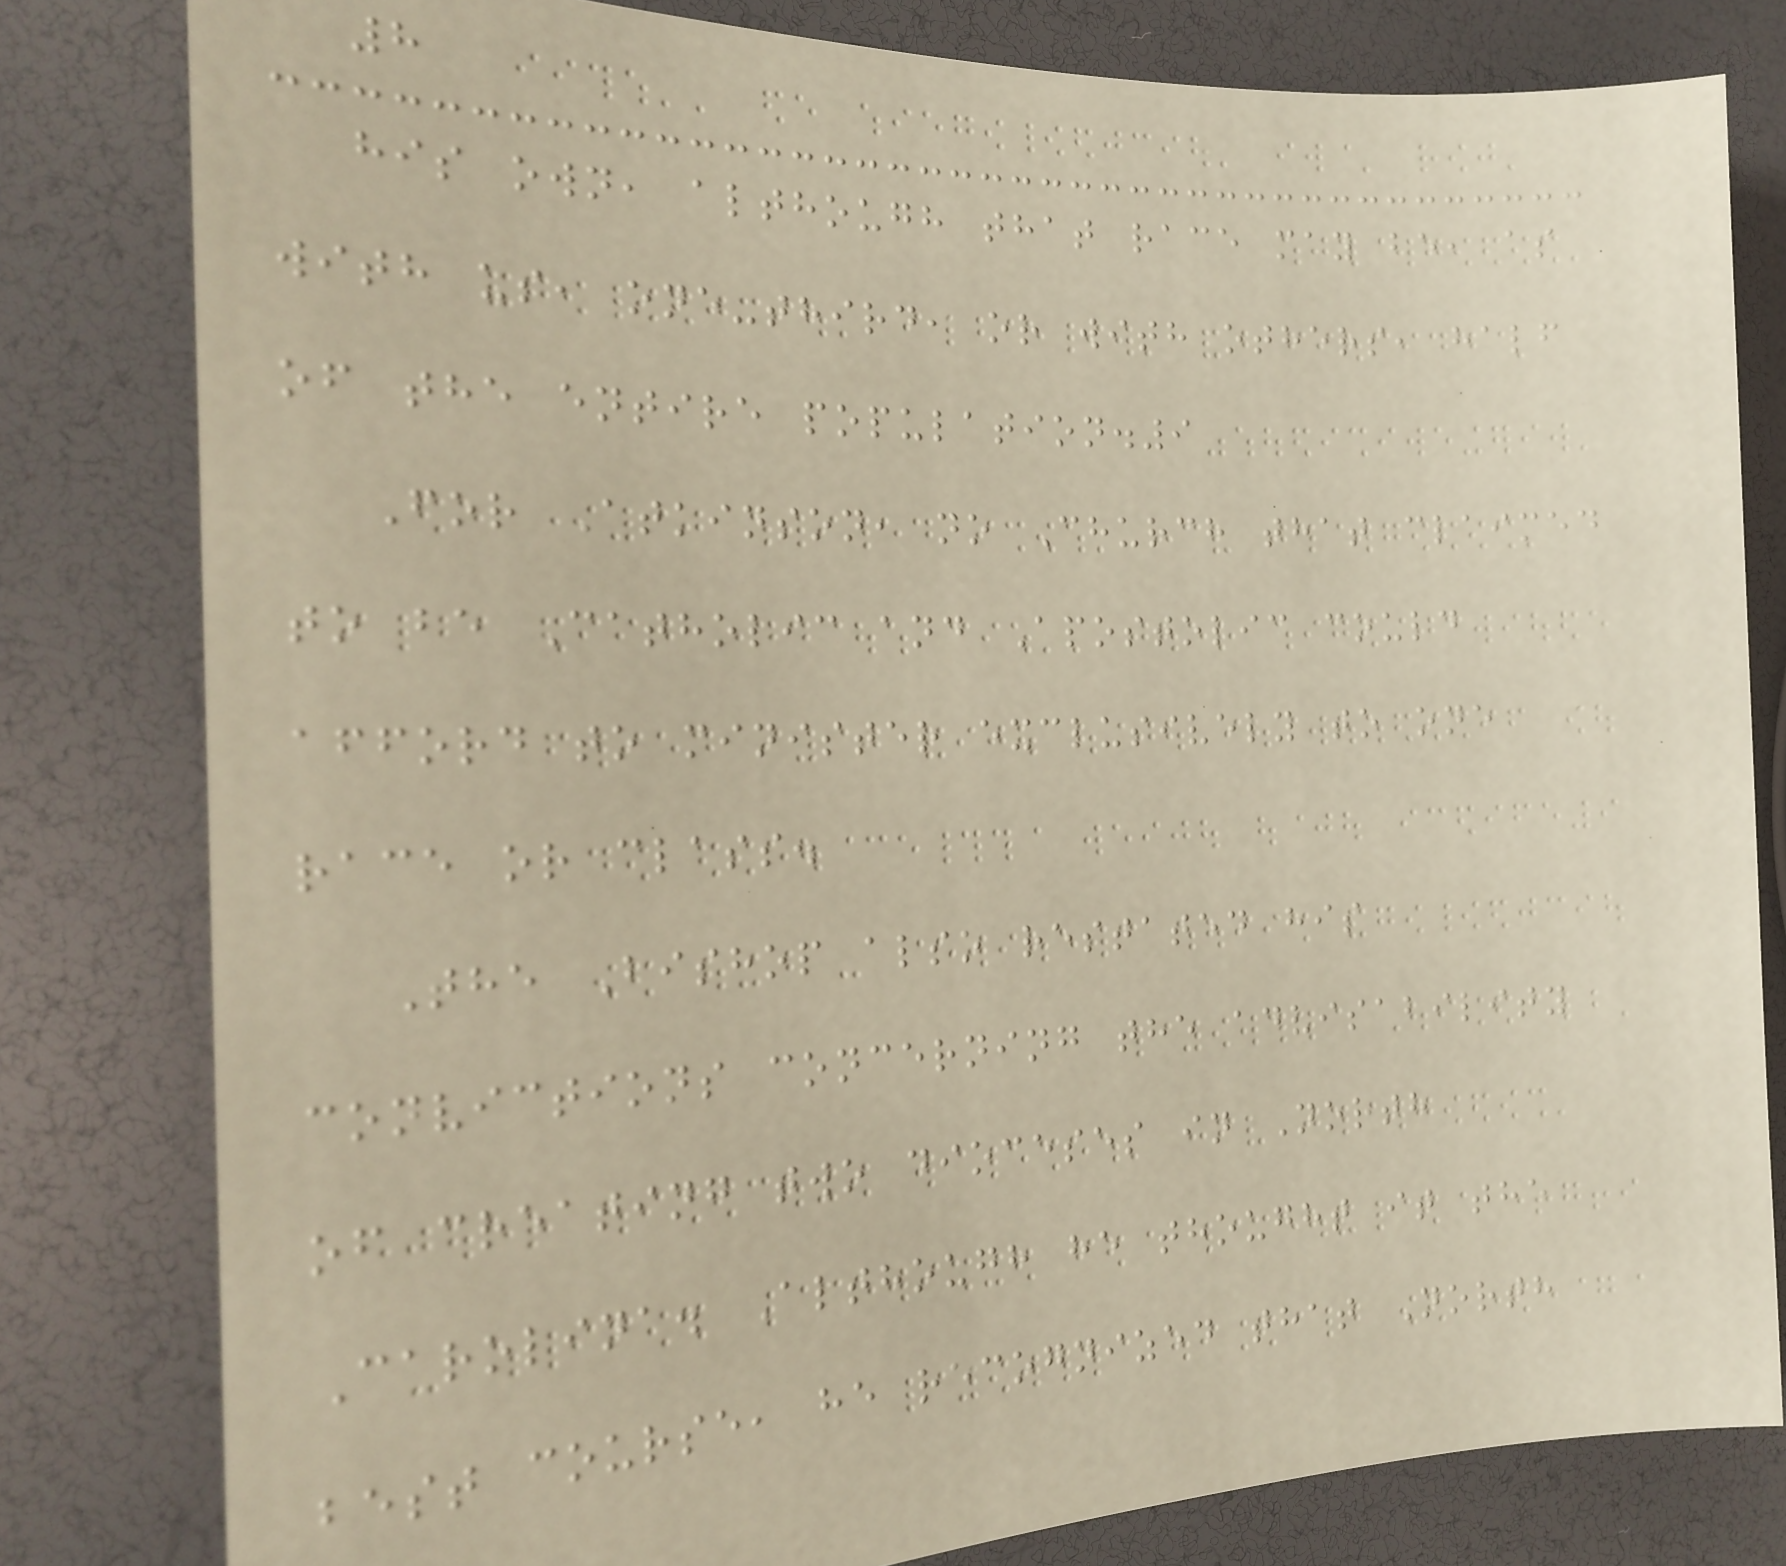8
his own, although that race may be, as
with us, one-third, or with others, half
of the entire population.9
For Atkinson, no Church that claimed
to be Catholic and Apostolic could
afford to minister exclusively to one
race or class.
The Bishop also restated his
convictions concerning the advisability
of creating two dioceses in North
Carolina. Although he thought it the
best course, he recognized that North
